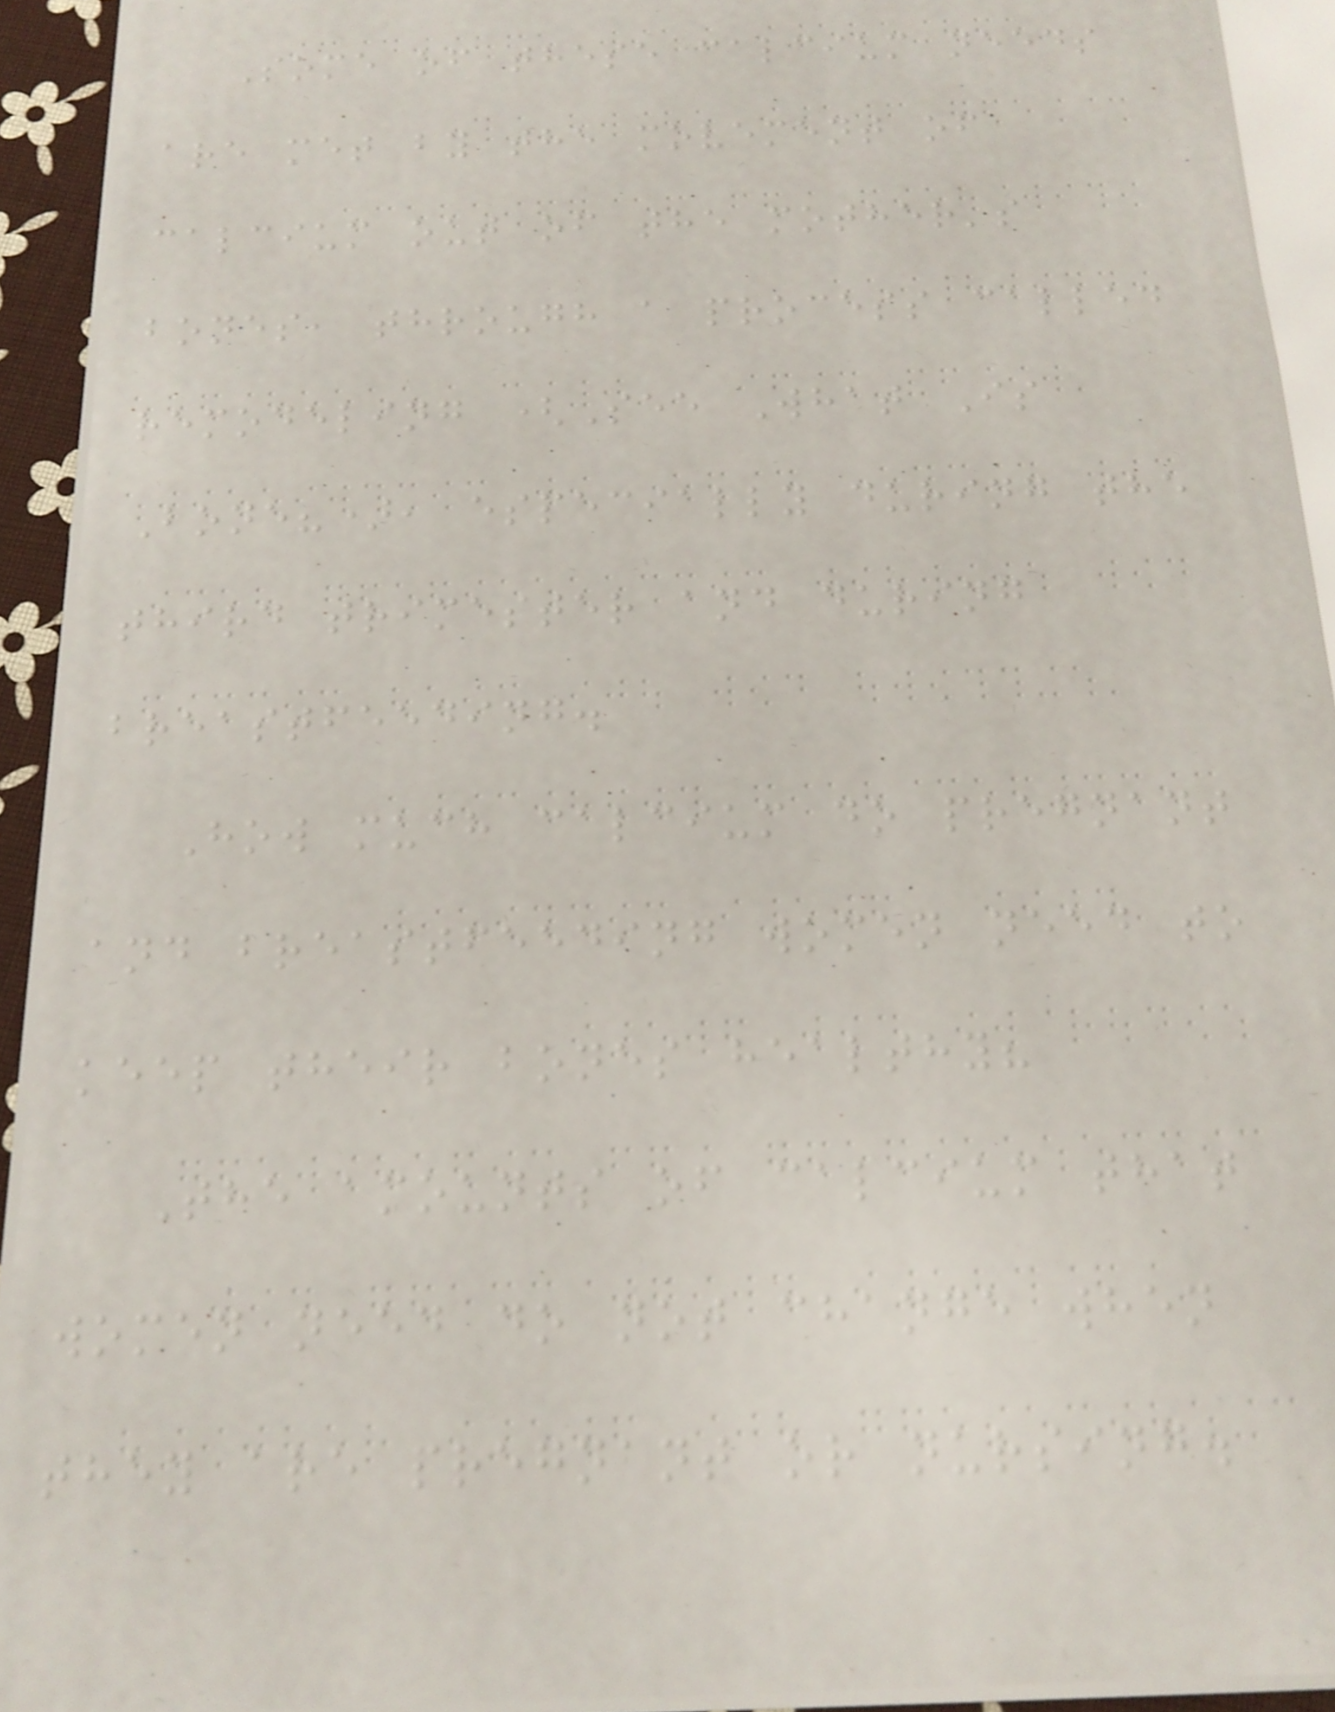Some of these calcium needs
are met by the movement of
calcium out of the mother's
bones, through a process called
remodeling (See What Is
Bone?), especially during the
third trimester and during
breastfeeding.
How much calcium do pregnant
and breastfeeding women need to
keep their bones healthy?
The amounts of calcium that
women need do not change when
they are pregnant or nursing.
